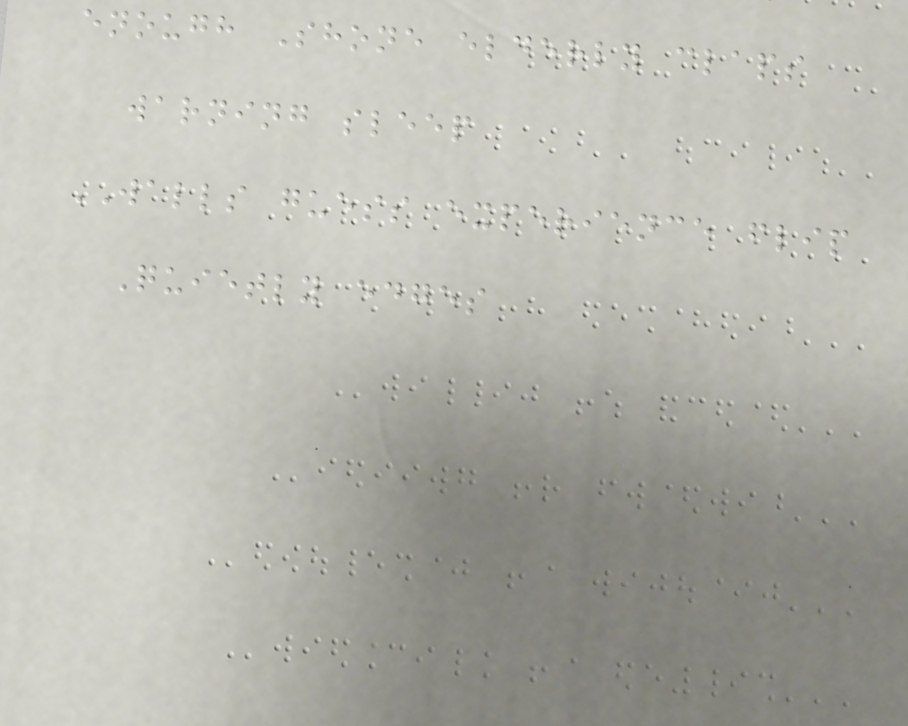enough Shone elderly claps
warning sleep
WALLS guess experience flip
Quietly edges
